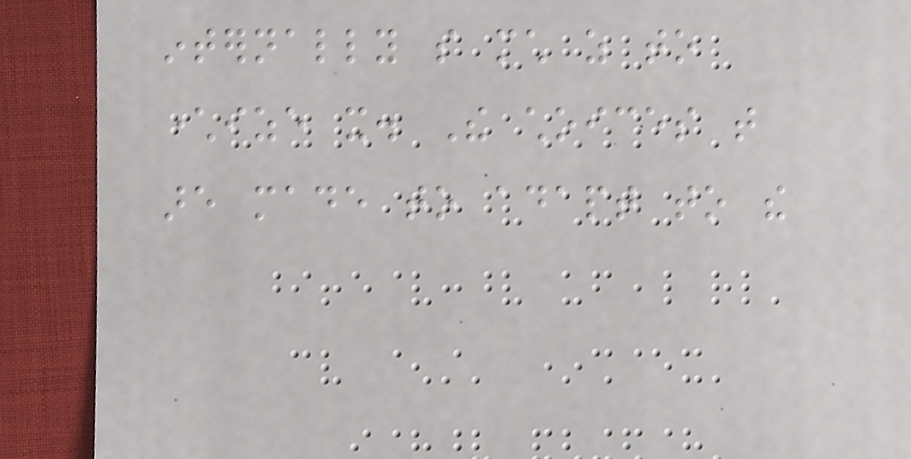internally so much as to
characterize it. The choices that
are made to adapt to the
